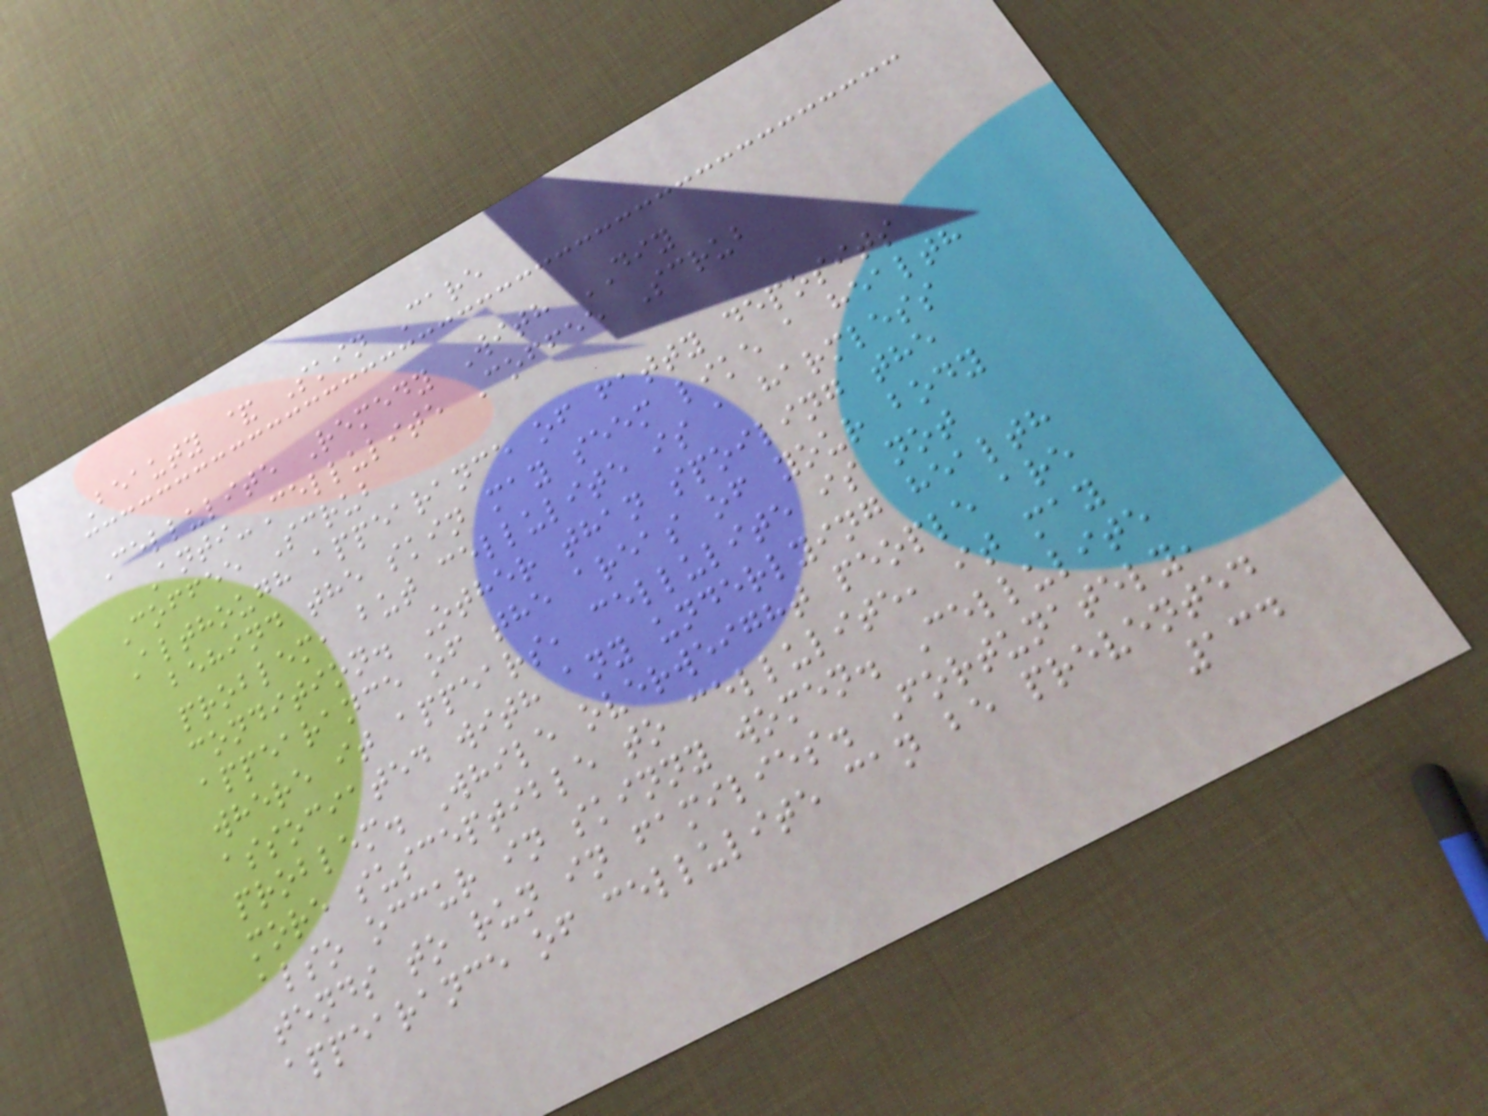Beauty & Skin Care
Cellulite Remedy With DIY
Anti-Cellulite Coffee Scrub
Coffee Scrub
Although appearance of fatty deposits
behind the skin may seem like a health
problem, but cellulite is a harmless
condition. Other than spoiling the
appearance of the areas of your body
where it appears, cellulite is not
associated with any underlying health
problem. While overweight people are
more susceptible to cellulite, it may
also occur in skinny women. Cellulite
tends to run in families. Fortunately,
appearance of cellulite can be prevented
134
